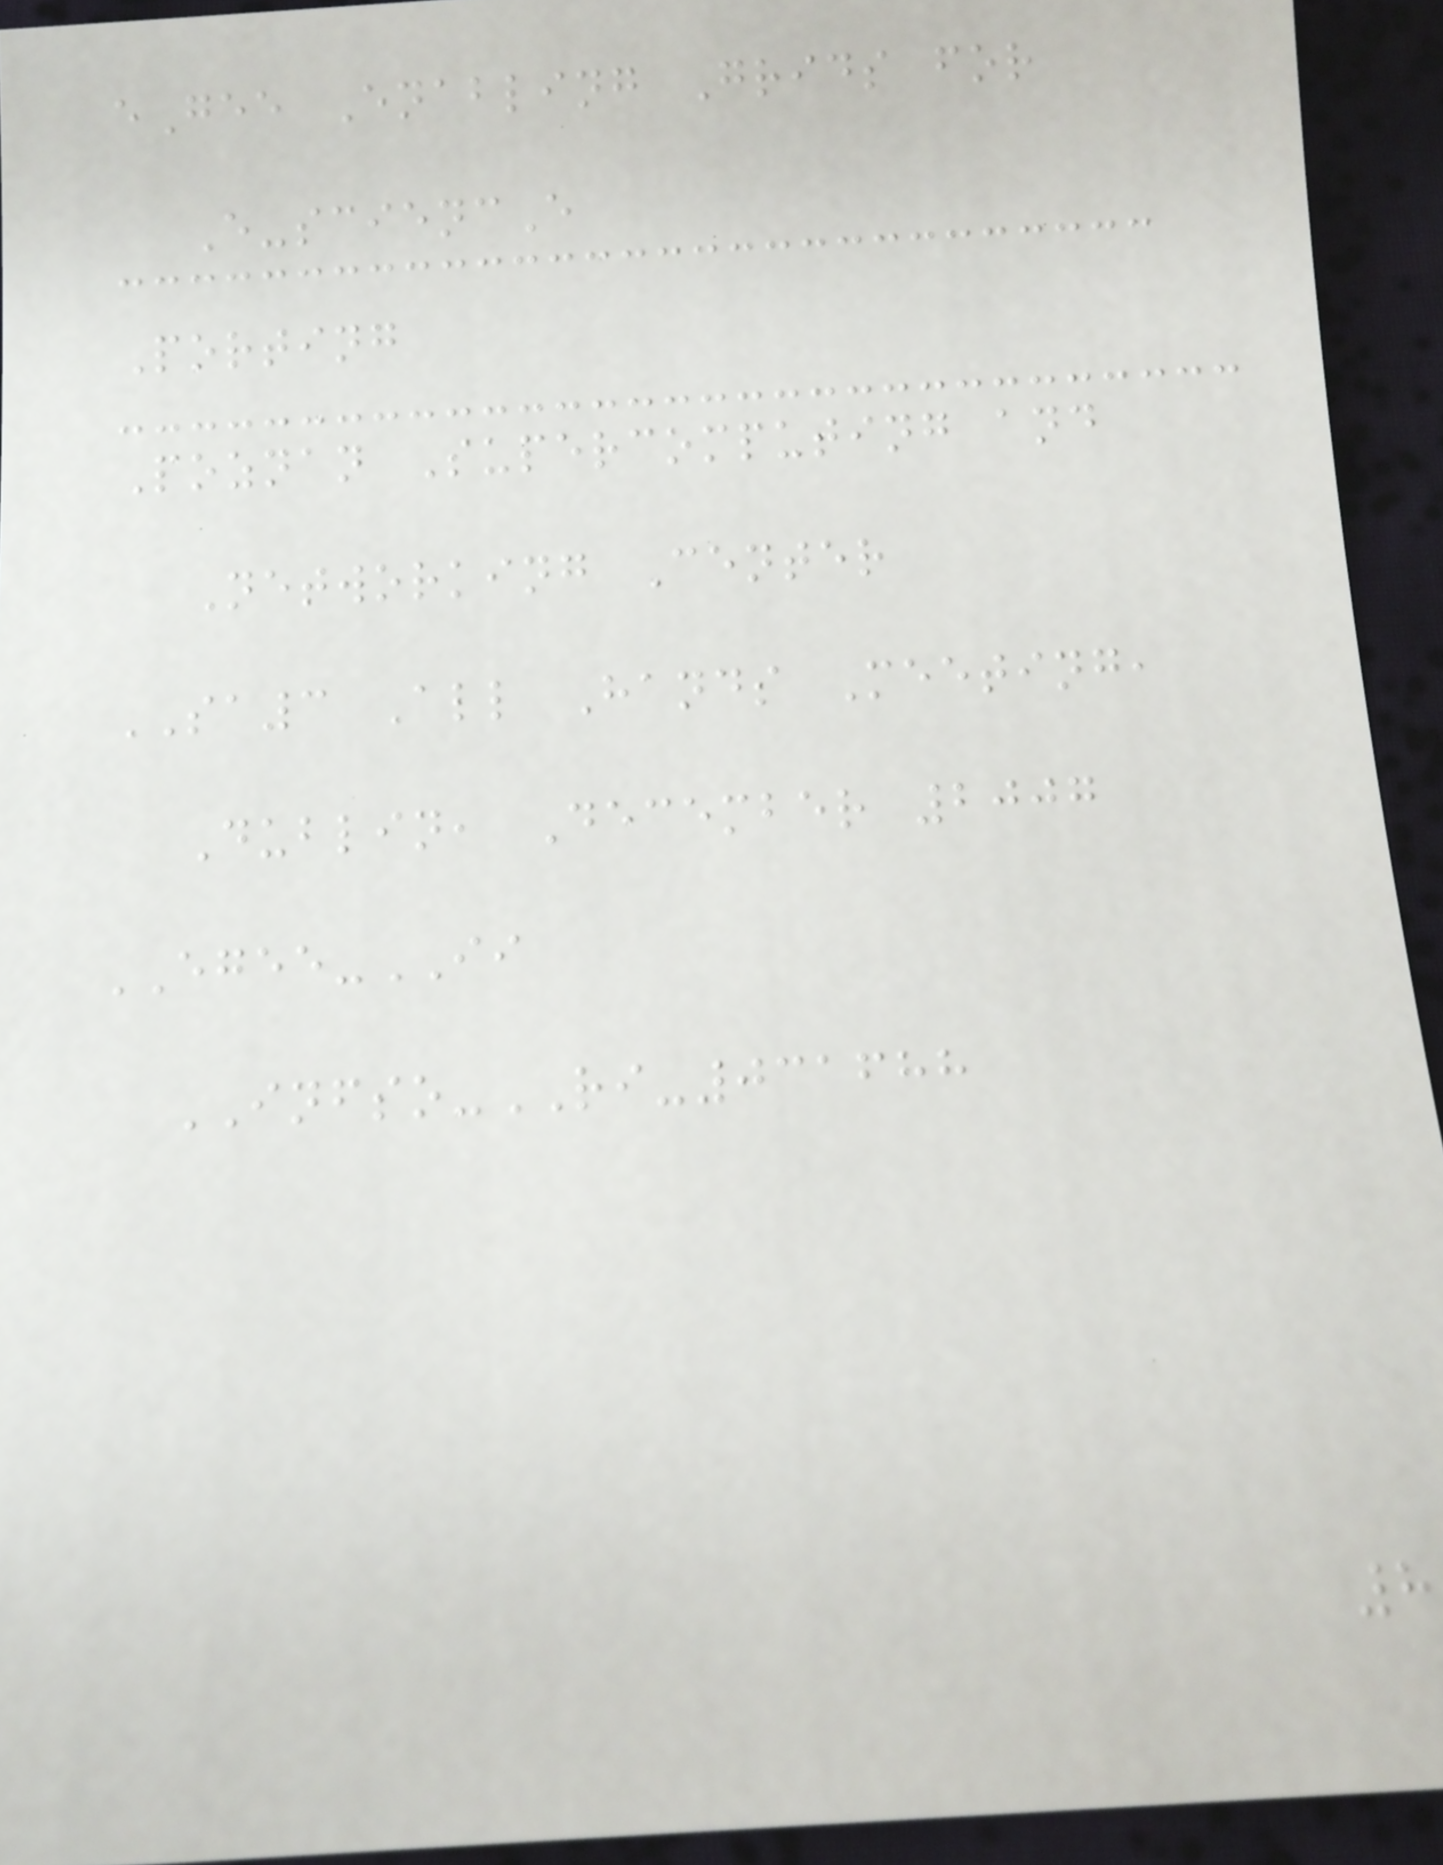eGee Enabling Grids for
E-sciencE
Porting
Poznan Supercomputing and
Networking Center
SA3 All Hands Meeting,
Dublin, December 2007
EGEE-II
INFSO-RI-031688
8
